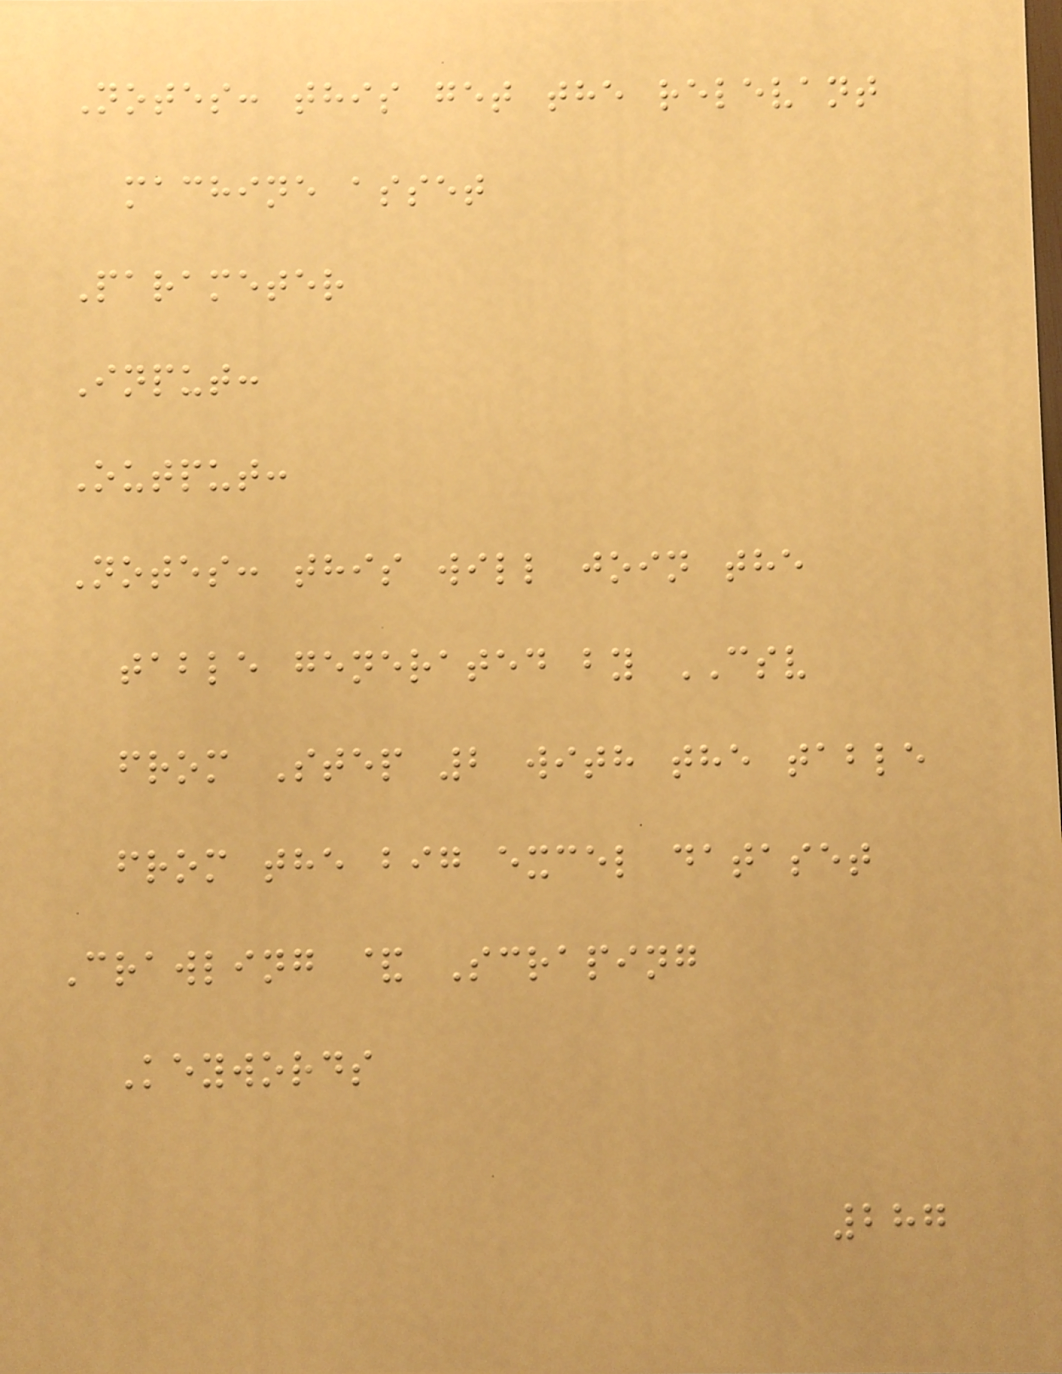Notes: this get the relevant
machine asset
Parameter
Input:
Output:
Notes: this will join the
table generated by CSV
from Step 2 with the table
from the big excel dataset
Crawling & Scraping
Keywords
287
